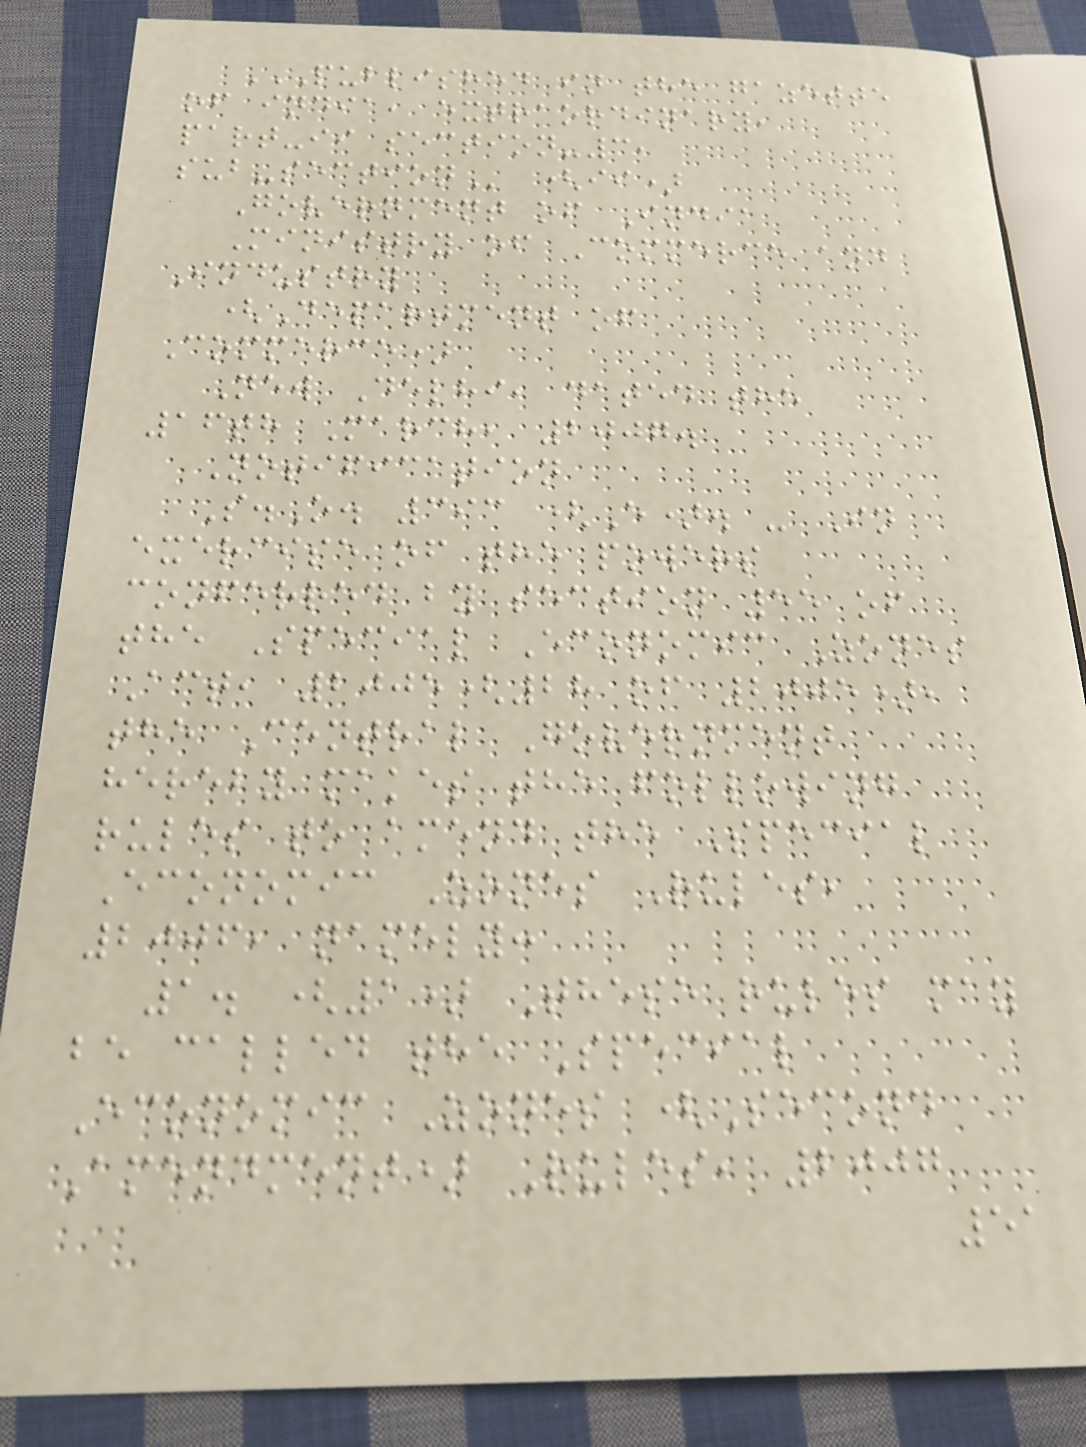PUBLISHED IN THE GAZETTE
OF INDIA, EXTRAORDINARY,
PART-II SECTION-3,
SUB-SECTION (ii)
Government of India
Ministry of Commerce and
Industry
(Department of
Commerce)
New Delhi, dated the
16th March, 2007.
Notification
S.O. 393 (E). - In
exercise of the powers
conferred by section 55 of
the Special Economic Zones
Act, 2005(28 of 2005),
the Central Government
hereby makes the following
rules to amend the Special
Economic Zones Rules,
2006, namely:
1. (1) These rules may
be called the Special
Economic Zones (Second
Amendment) Rules, 2007
51
